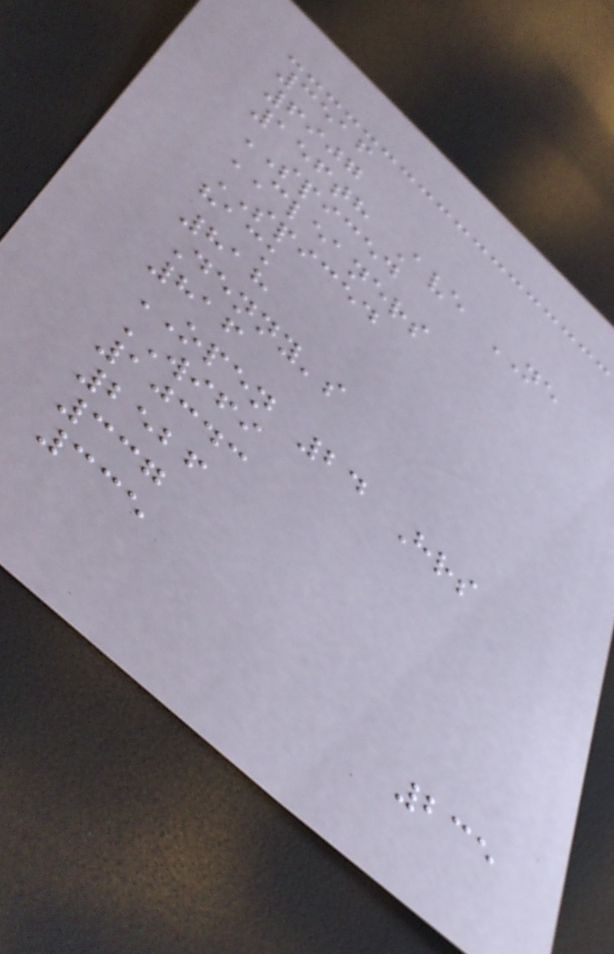3516
6907
156th Ave NE
SPICED
CLEANERS
SPICED
hack
818
Denny's
816
OPEN 24 Hrs
WIFI
10343
2526
337
335
235
